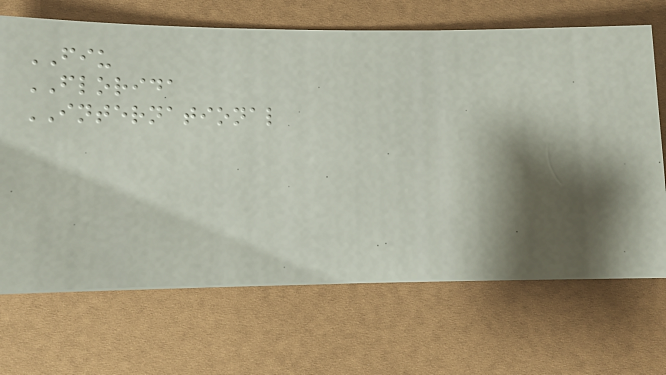FIU
FLORIDA
INTERNATIONAL
